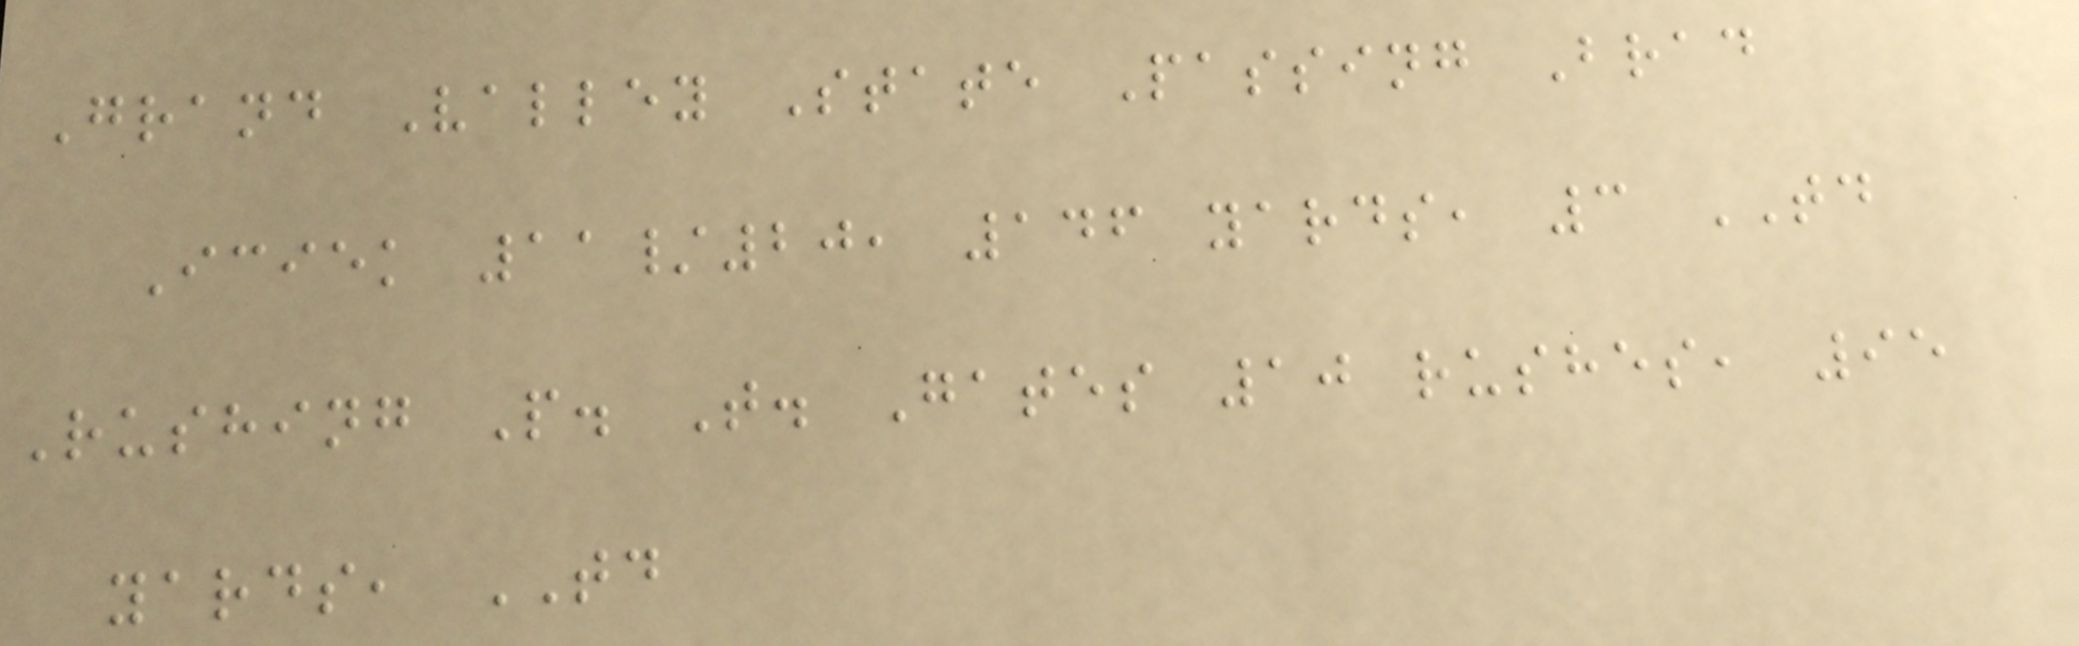Grand Valley State Passing Brad
Iciek 11/20, 146 yards, 3 TD
Rushing P. T. Gates 10 rushes, 95
yards, TD
